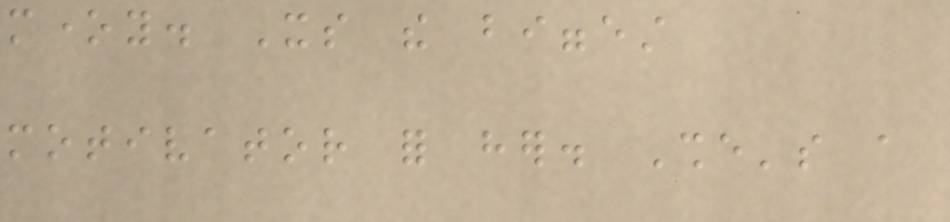money. Its the biggest
motivator for her. She's a
